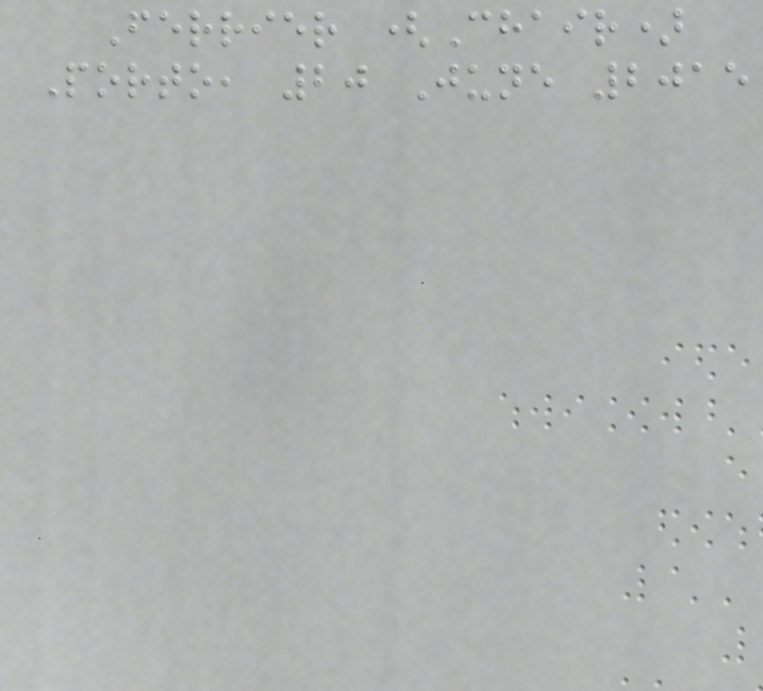Ferrier (Chair)
Porto, 20 June 2015
